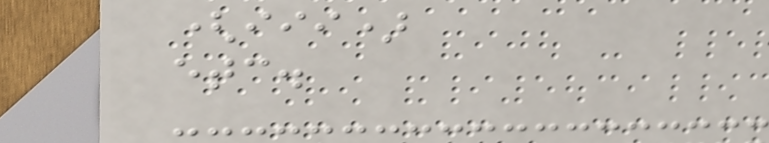(iii)
etc.
